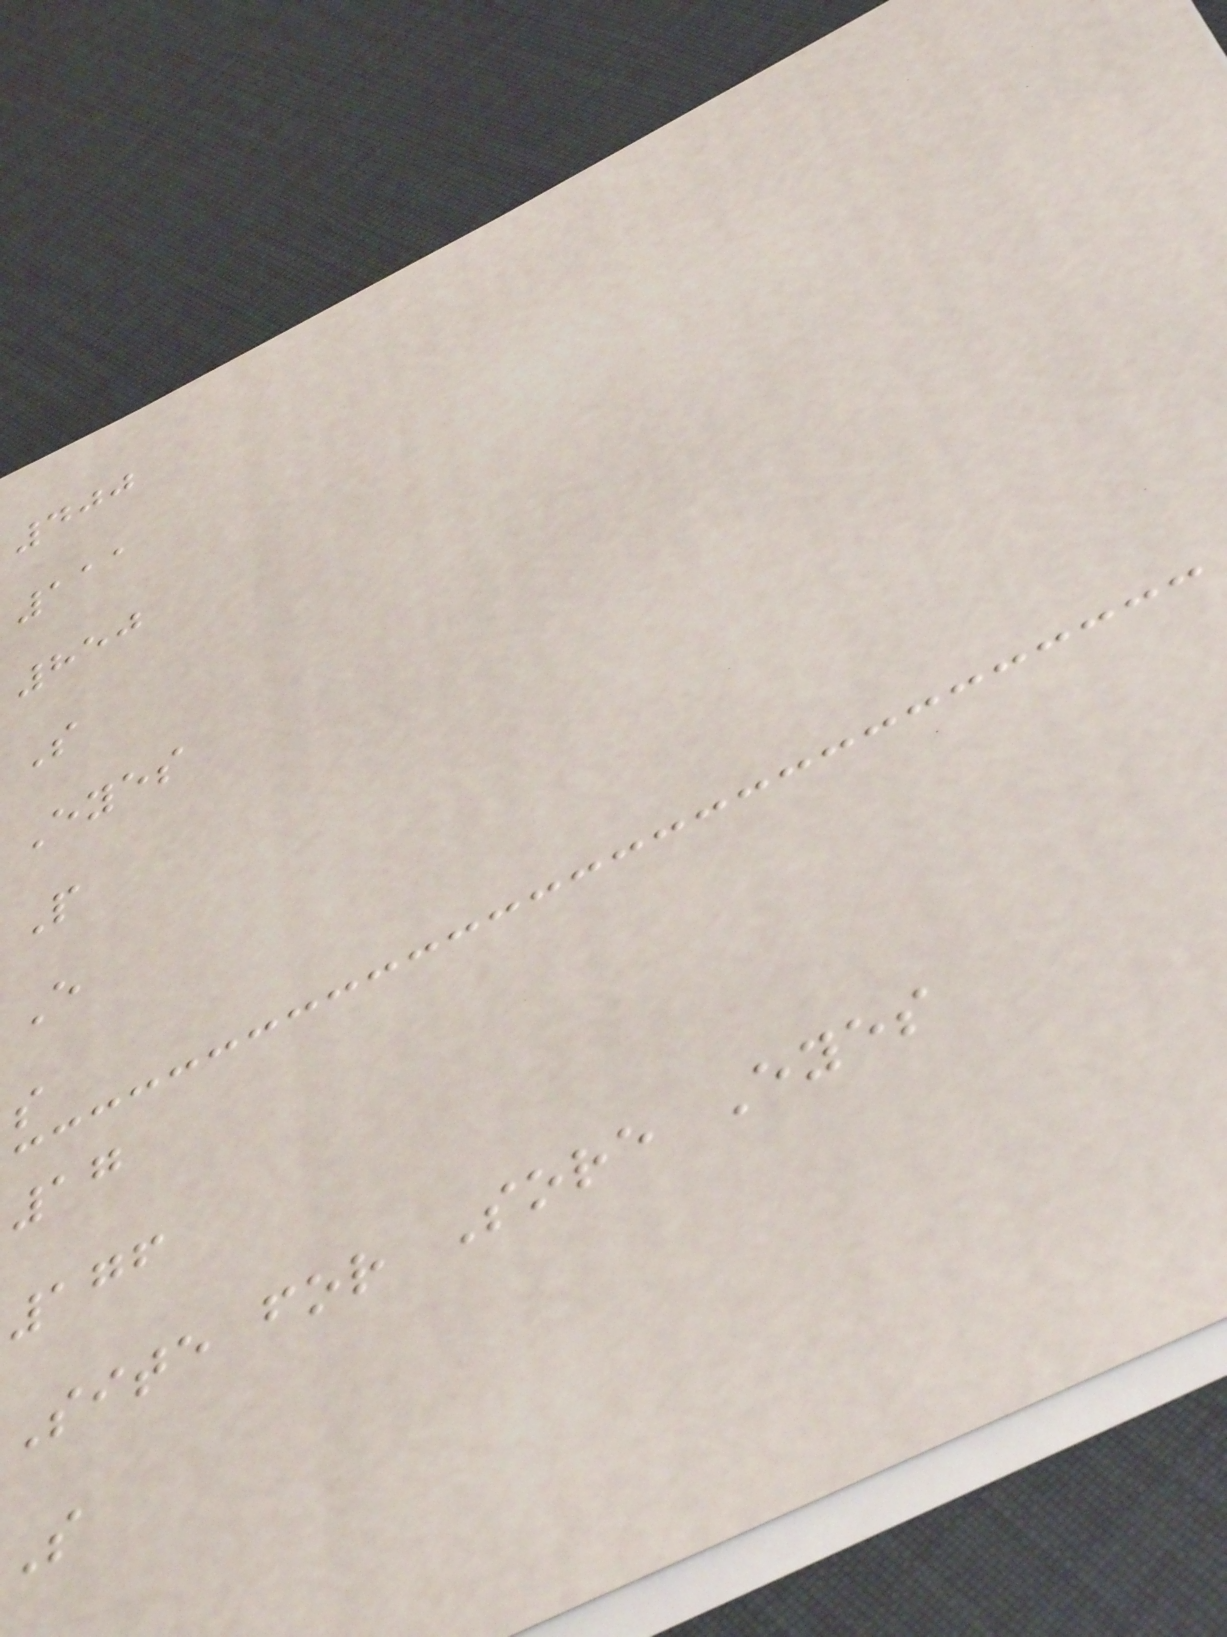400
111
850
S
Eyes
P
E
s
17
176
Site for Sore Eyes
S
